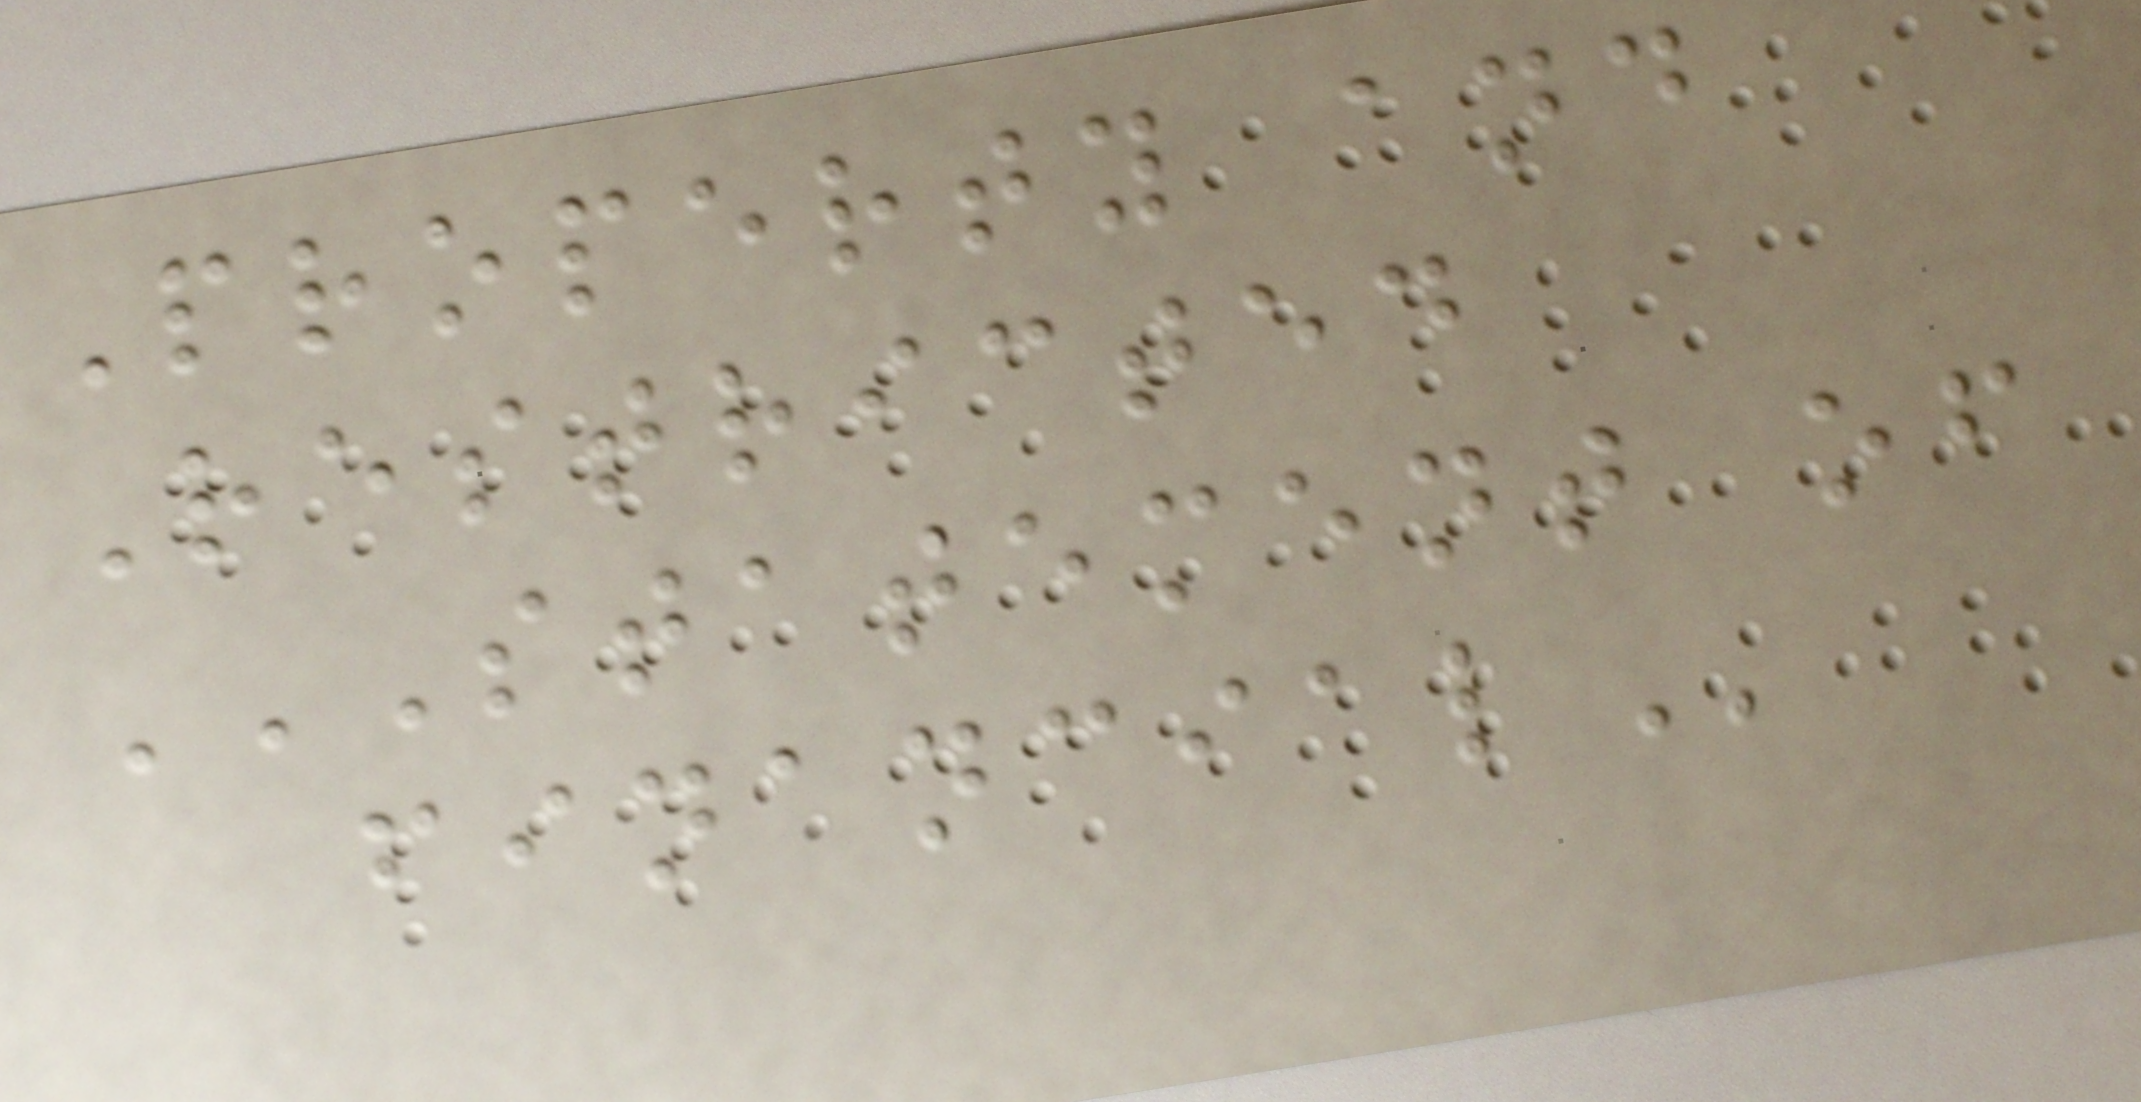Property and
Restricted
STATEMENT OF
FINANCIAL
